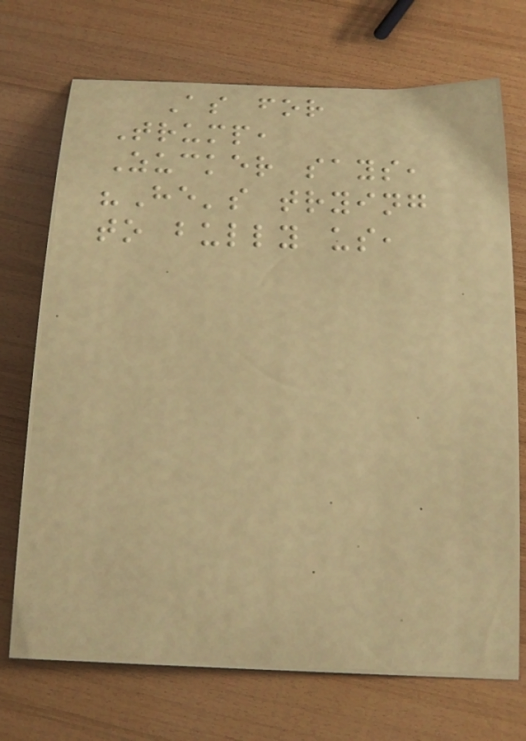As for
Trump,
Zucker says,
"He's trying
to bully us,
